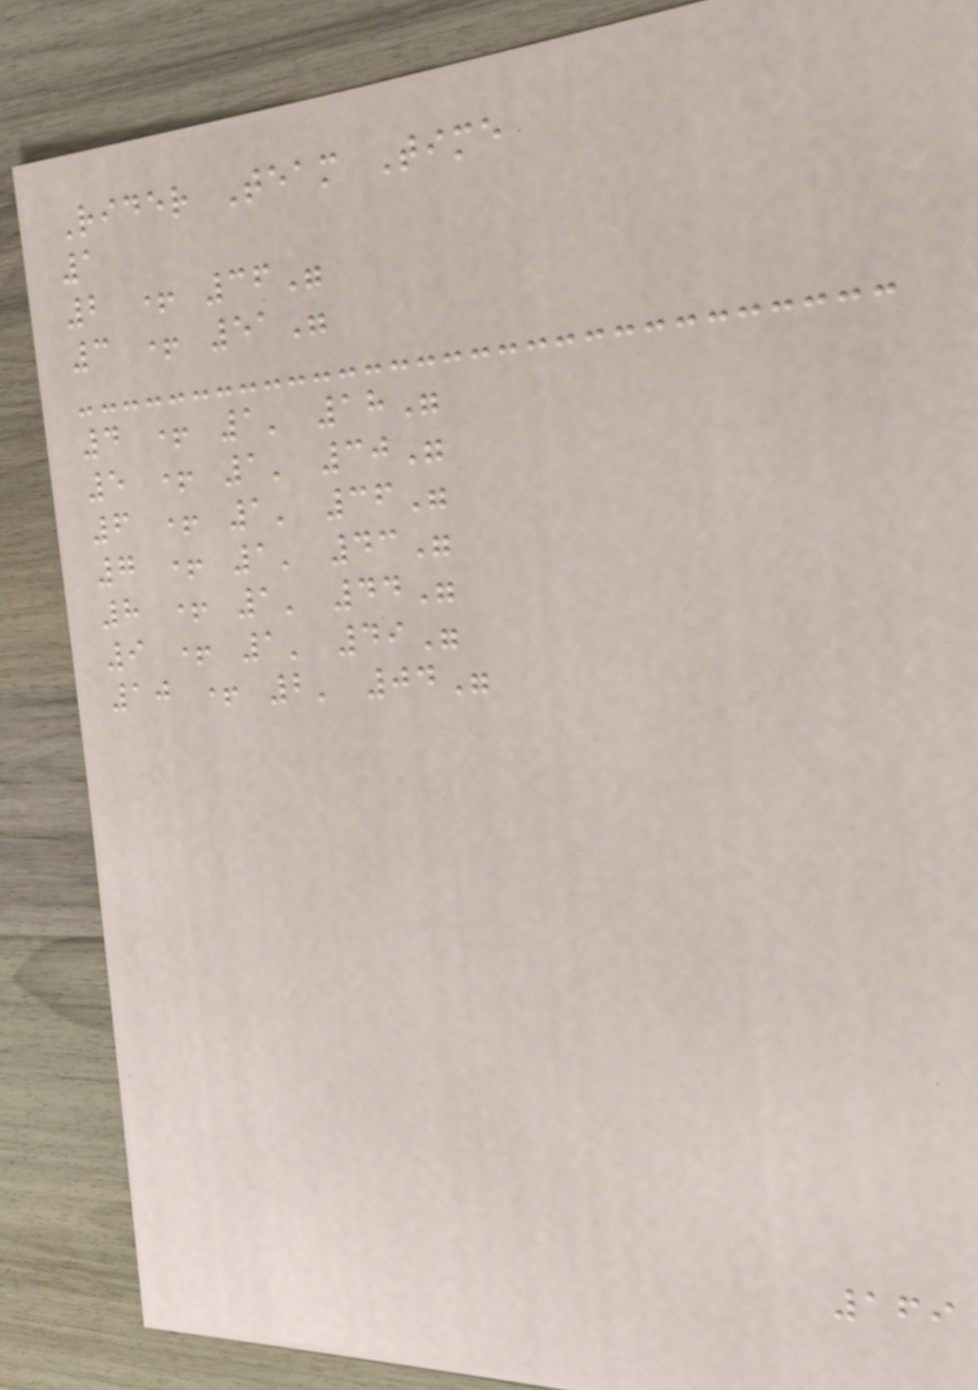Rider Team Time
1
2 + 36"
3 + 51"
4 + 1' 18"
5 + 1' 30"
6 + 1' 36"
7 + 1' 43"
8 + 1' 44"
9 + 1' 49"
10 + 2' 04"
169
